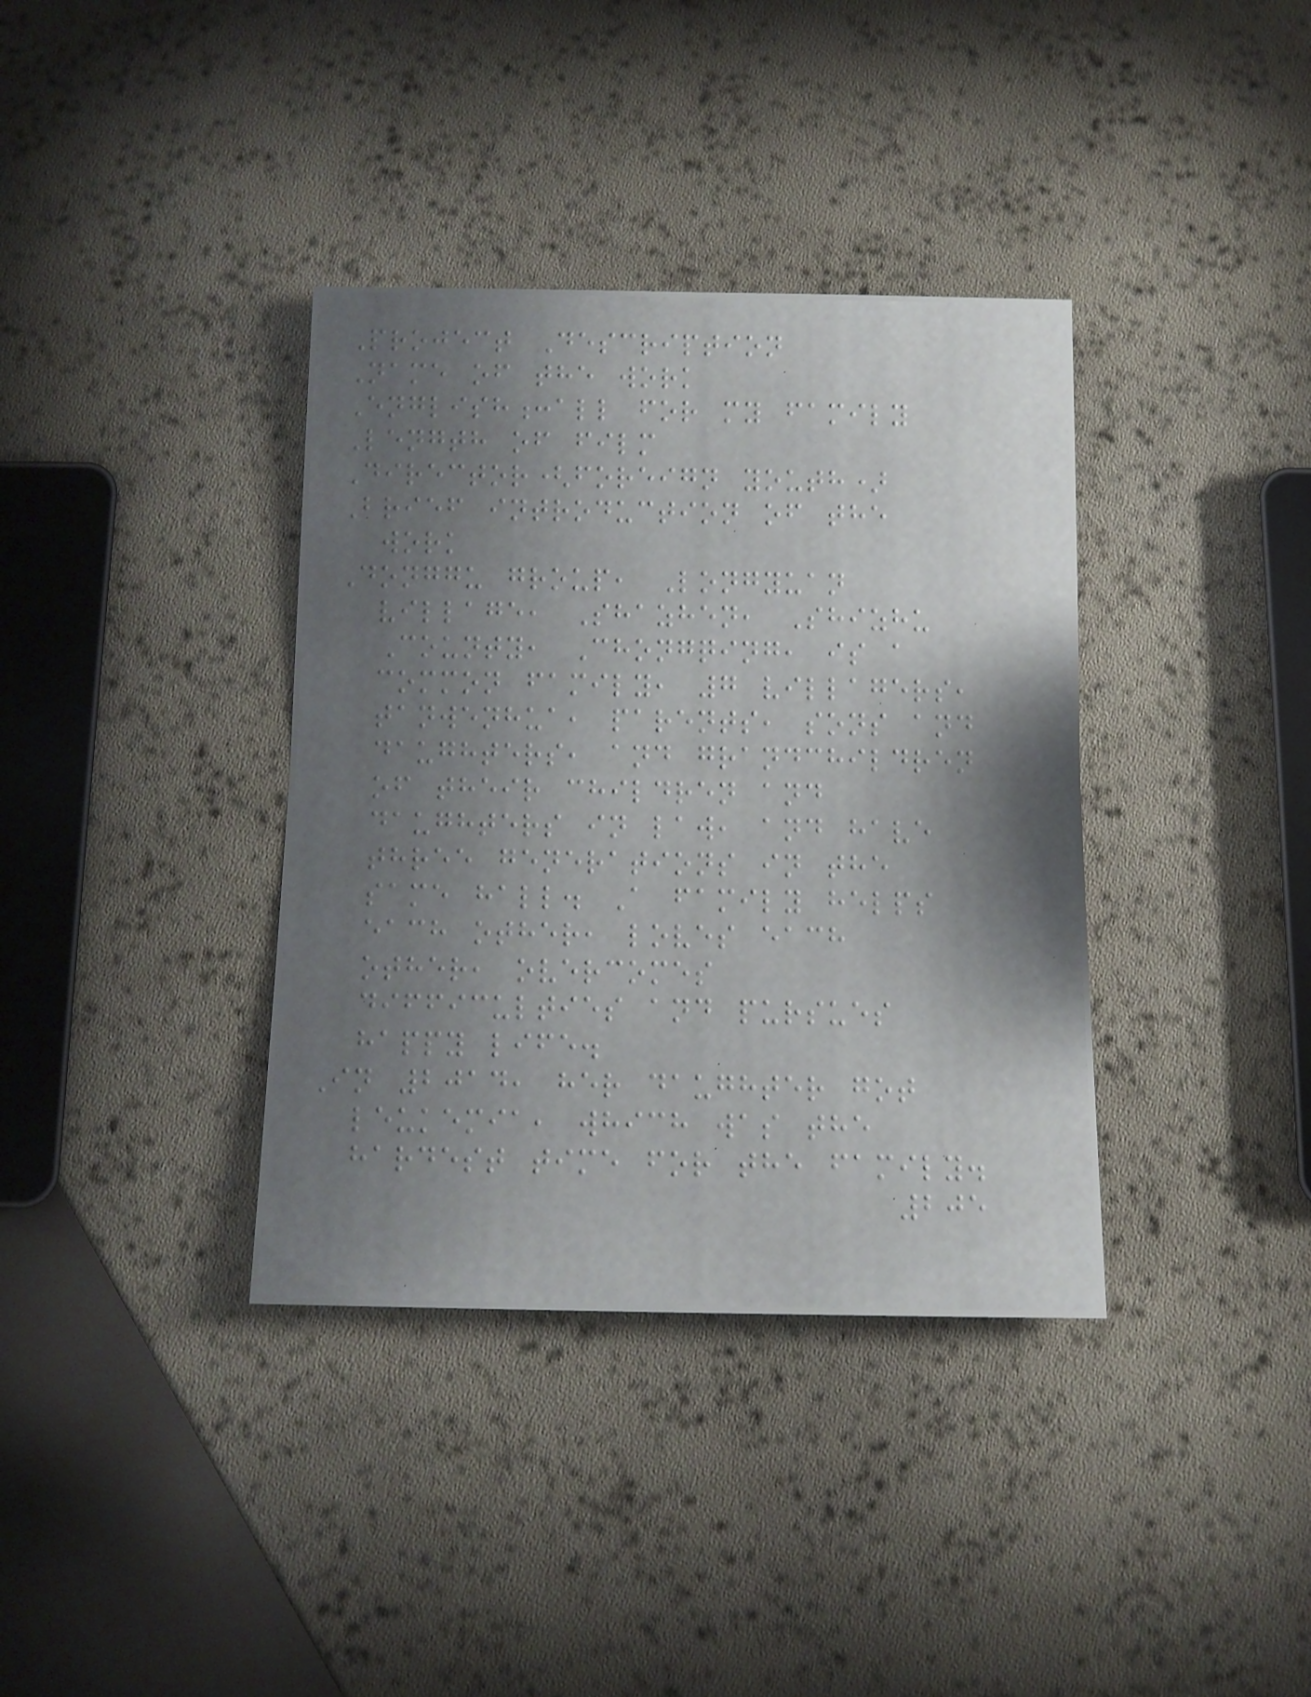Project Description
Name of the work
English:all for my family
Length of film
Director(foreign youth)
Brief introduction of the
work
Donggu group, Longyuan
village, Shazhen, Shizhu
County, Chongqing, is a
common family, 7 villagers,
tanwenhua, parents, sons and
daughters, and grandchildren
of their children and
daughters in law, and have
three generations in the
same hall. A family helps
each other, loves each
other, overcomes
difficulties and pursues
happy life.
In 2014, her daughter got
leukemia, which was the
hardest time for the family.
205
